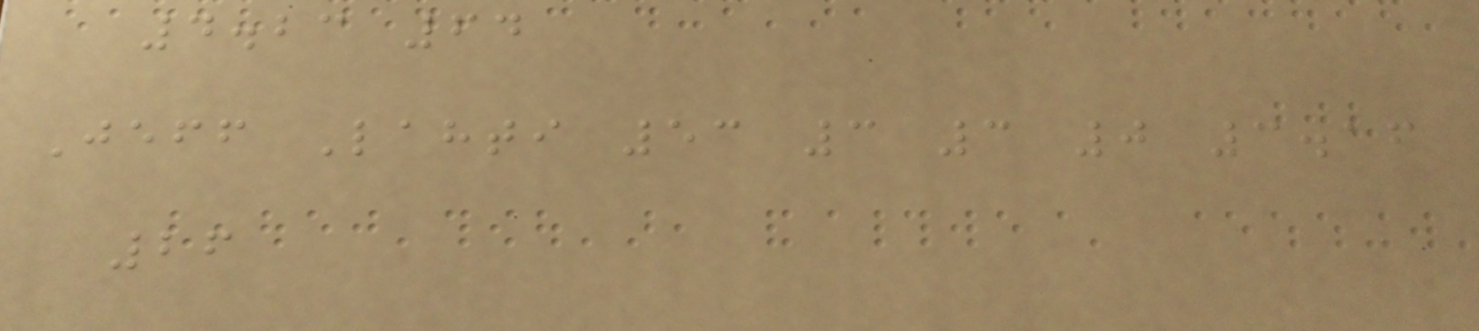4.23 64
Jeff Lahti 53 3 3 0 3.16
26
